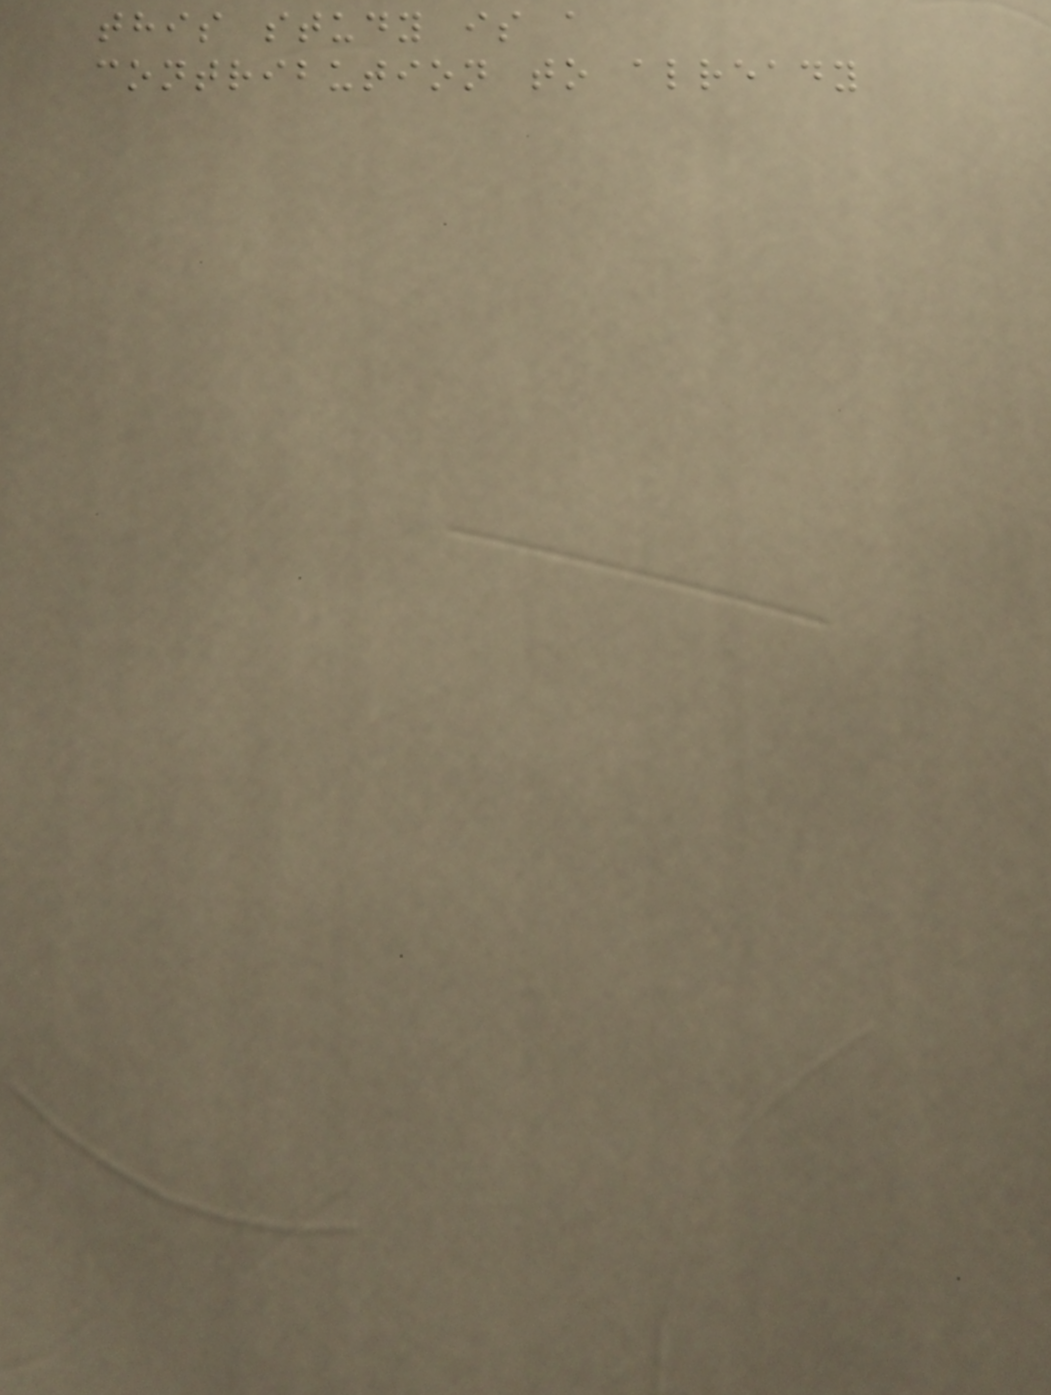this study is a
contribution to already
